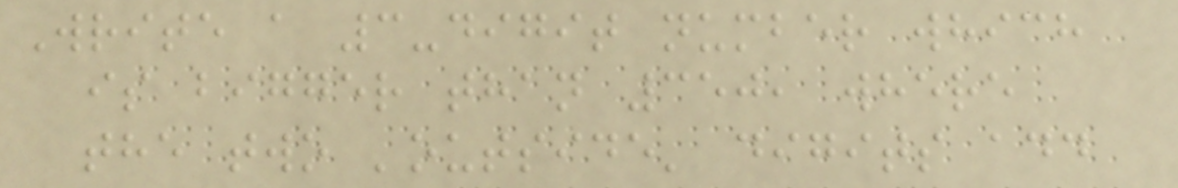Write a 3-digit number which
is bigger than 350, where
the two 'outside' digits add
